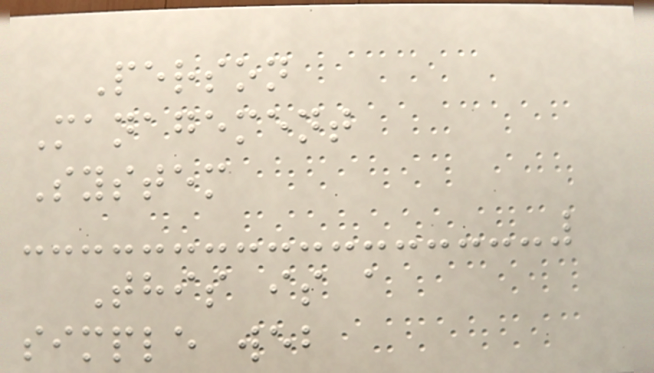Person
Management
System
This is a
simple web
